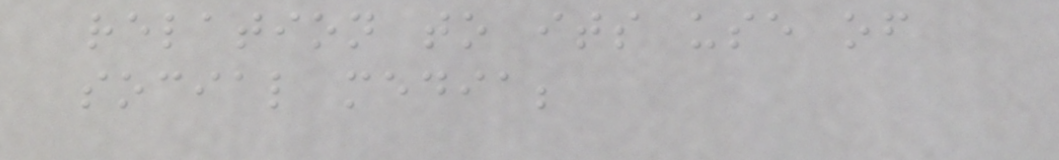relation to its use of
social media;
